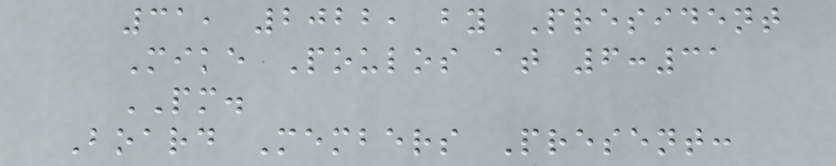31, 2022, by President
Mike Poulos at 6:31
PM.
Board Members Present:
